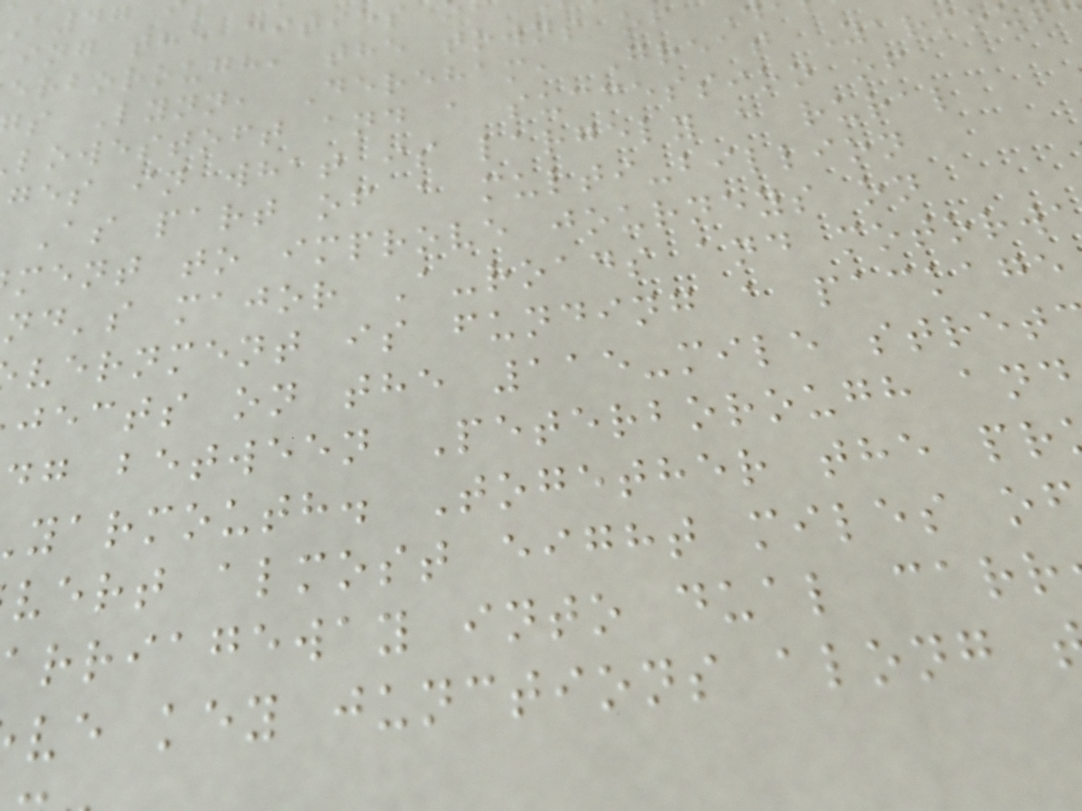ing the cities
erborough, the towns of
s Lynn, Dereham, Great Yarmou
lowestoft and a succession of
ges in what is largely a rural
As part of a multi-billion
ment to improve journeys on
nd's major A-roads and motorw
vernment is funding a package
jects on the 115-mile stret
dg between Peterborough and
yarmouth. Together the pr
vert almost eight miles o
rriageway into dual carr
ve key junctions along
